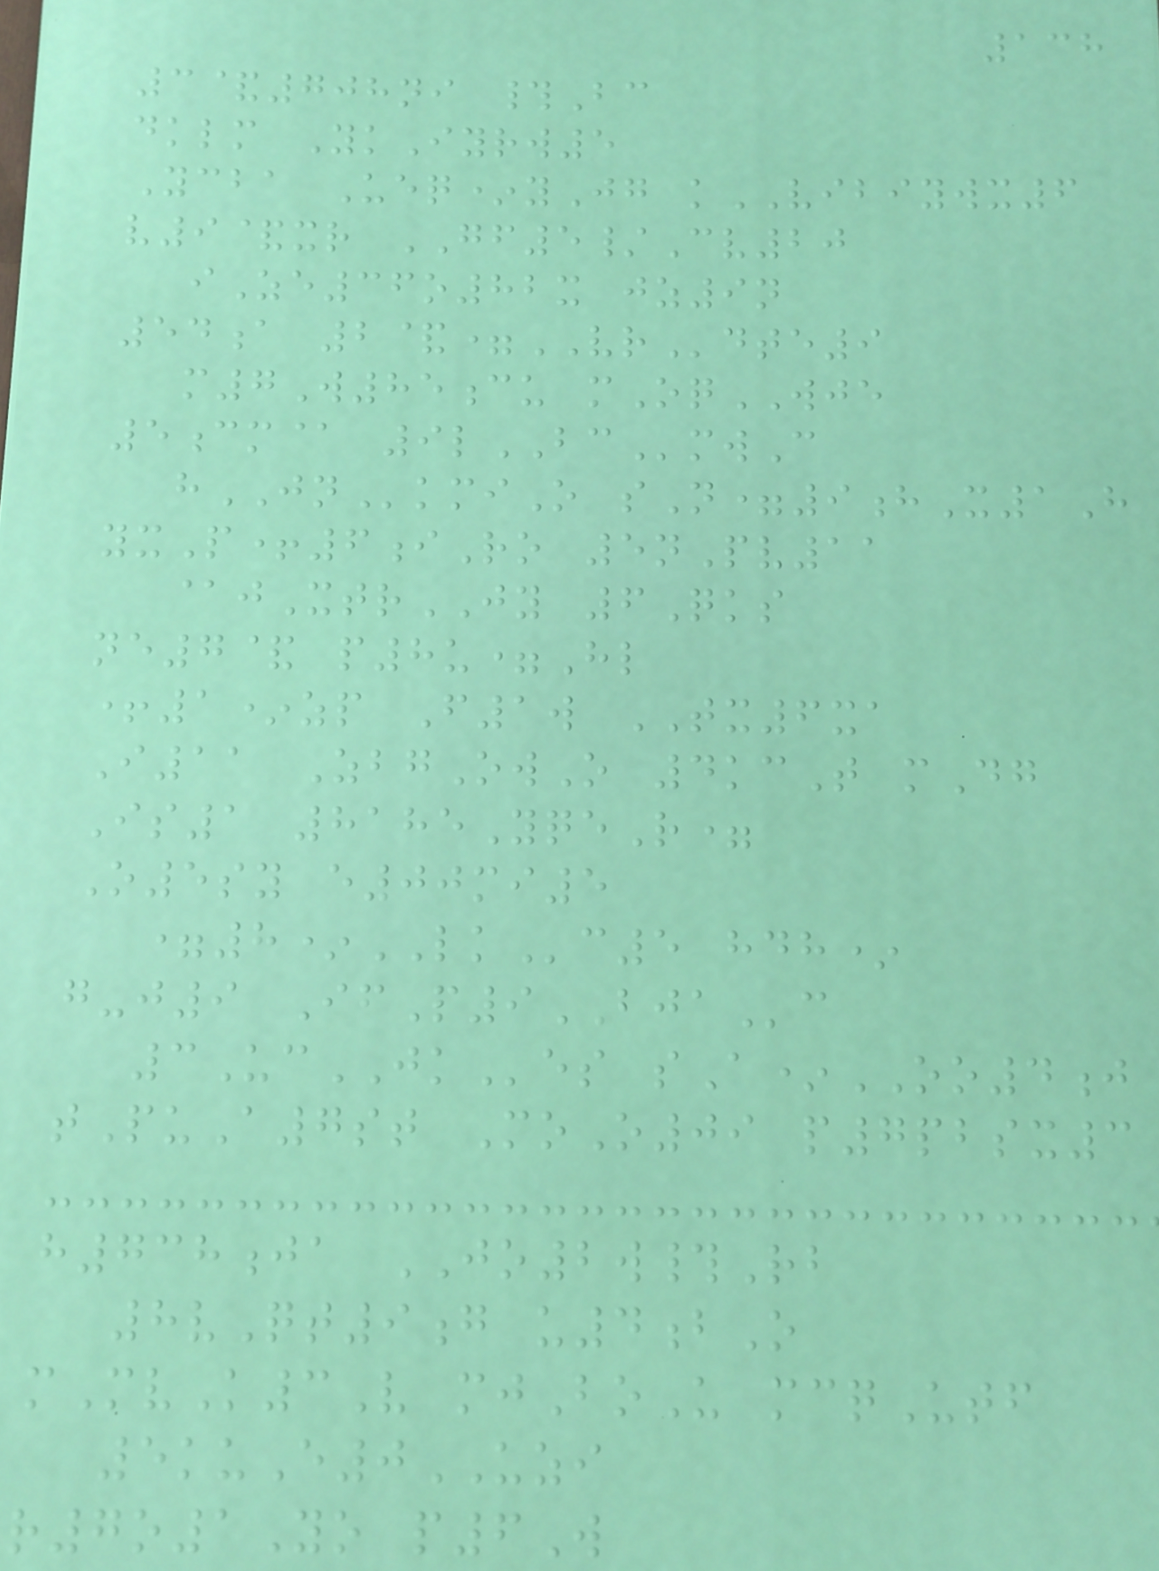138
3&708ni #Bc
dklm YkIyrw5
Ycba Ueq*yJg kVIBIYWX6
v9&xr GF5/Cv20
iZe36o82x jz9n
54a 2&=VRdte9
m7W85cu mOqWJE
5cm@ 9lBCmwC
hJNkmiO sN=9hX1H
yxP+6iRo 5nPv11
@jXtrJY 6Qks
ne7& p8u=Hl
+1*zp F1w TX6xa
I11 ZbgOwO 4kcT mDg
Is1 8185YqeR=
O5sy e00mi5
=8*LKc5 hdh*
g-j9 IfP9BJAc
3UcJKes sA*OO4j
tPuA7st MoO09 p7pbsx3
h738ja JO2w#Rb
8vQt9g u4bO
mMvK3V mjBoU mcqUtf
5kuE0UZI
r7o1Yo p6W
